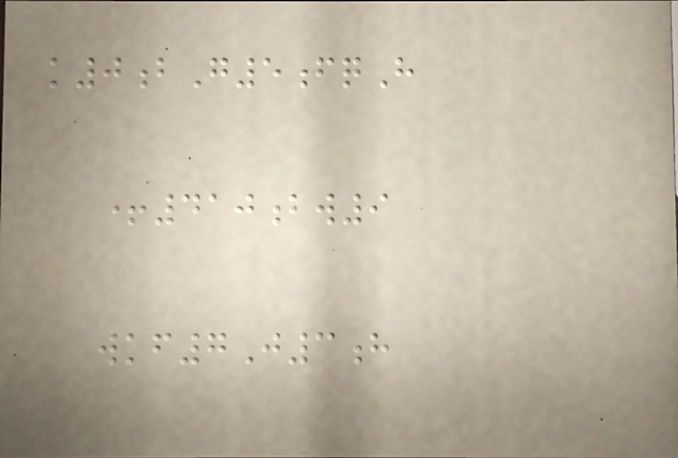k0bG5fqH
+410bw9
wkf7J3h
